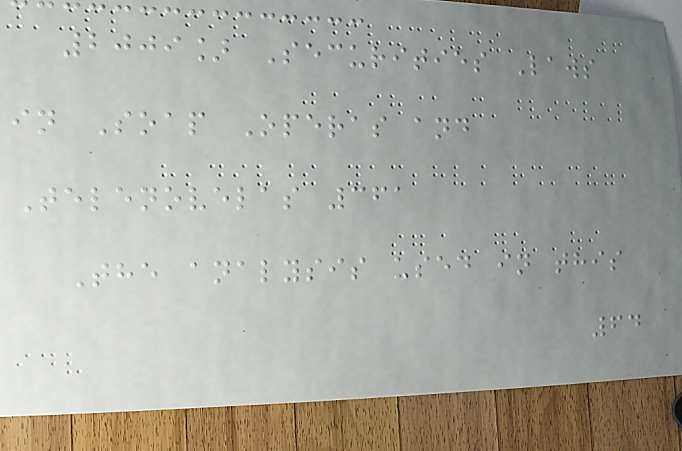2009] Securities Laws
in Soap Operas and
Telenovelas 361
The analysis used in this
64
